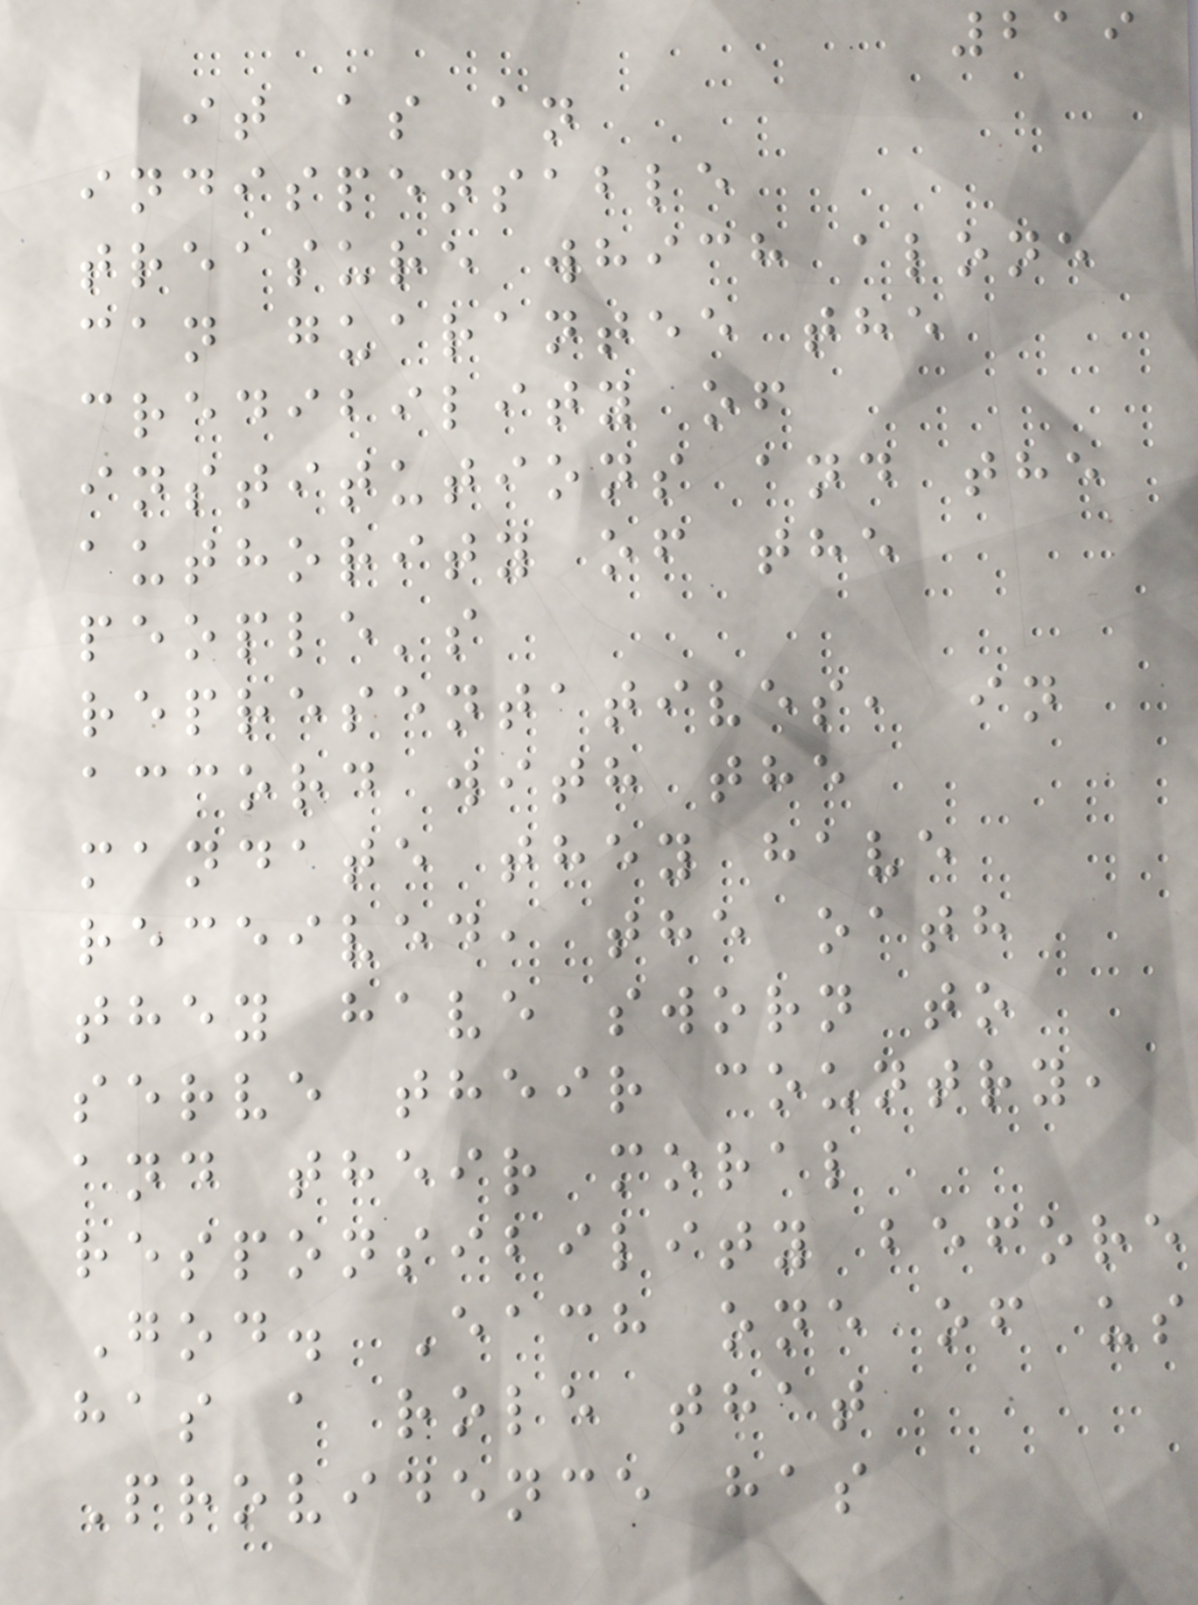219
it as an
indispensable
treasure which alone
can guarantee the
credibility of
institutions and the
authority of the
people's
representatives, in
accord with the
mandate they have
received, the oath
they have sworn to
serve their country,
and their moral
responsibility before
God. Each one of us
has a role that
Providence has
